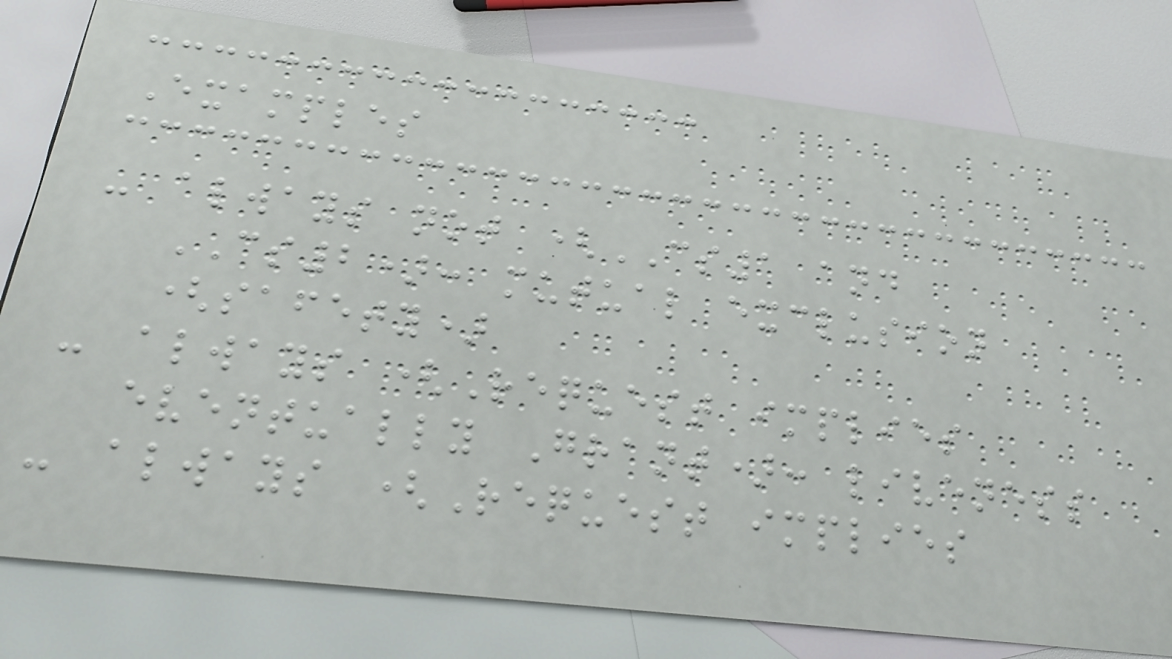Examples
- always not (CS1 and
CS2): mutual exclusion
(safety)
- always (Request implies
eventually Grant): liveness
- always (Request implies
